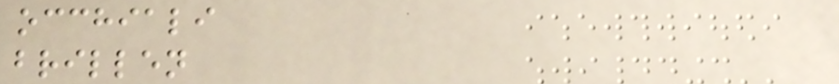occhiali
brillen
